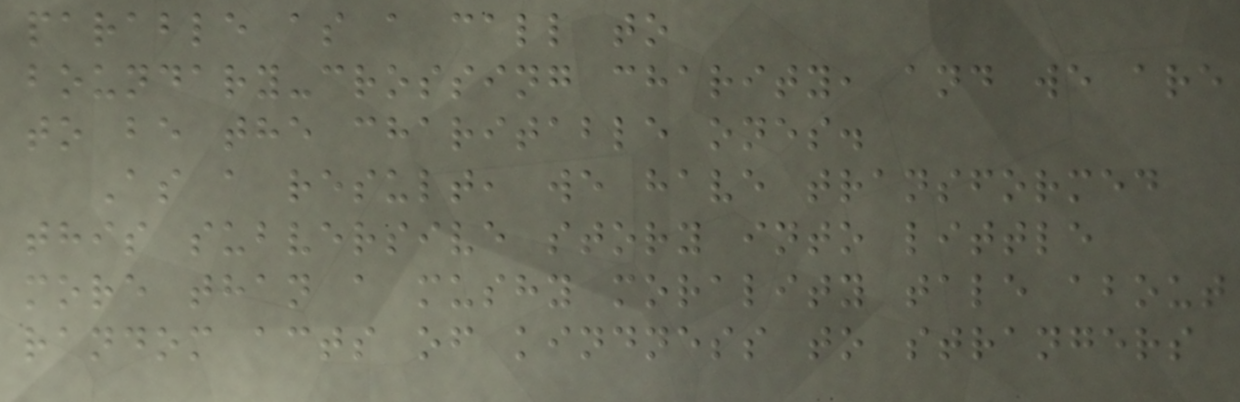parable as a call to
boundary-crossing charity, and we are
to be the charitable ones.
As a result, we have transformed
this subversive story into little
more than a mushy morality tale about
random acts of kindness to strangers
